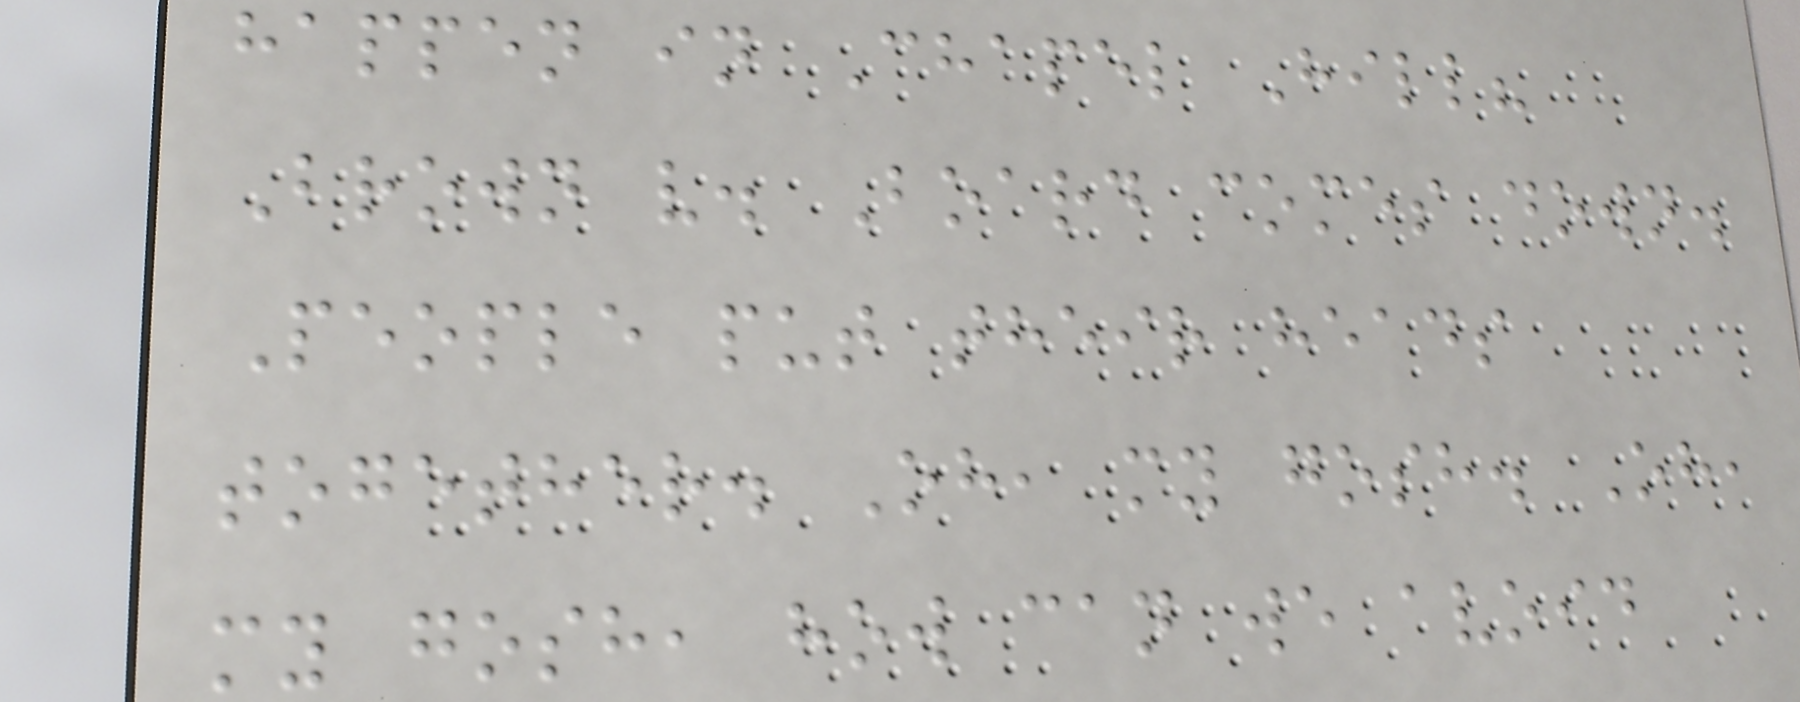happen in Chapel Hill?
Brown v. Board comes down.
People put their heads
together. Oh, my gosh. Oh,
my gosh, how can we avoid
